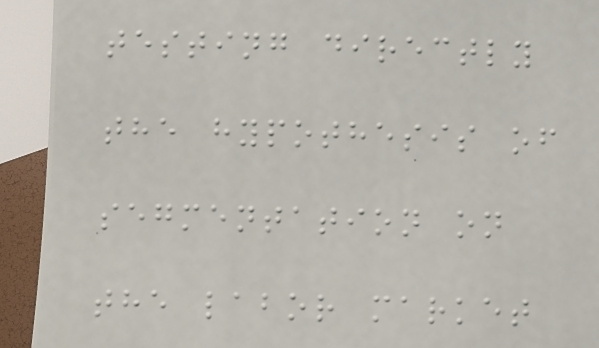testing directly
the hypothesis of
segmentation on
the labor market
